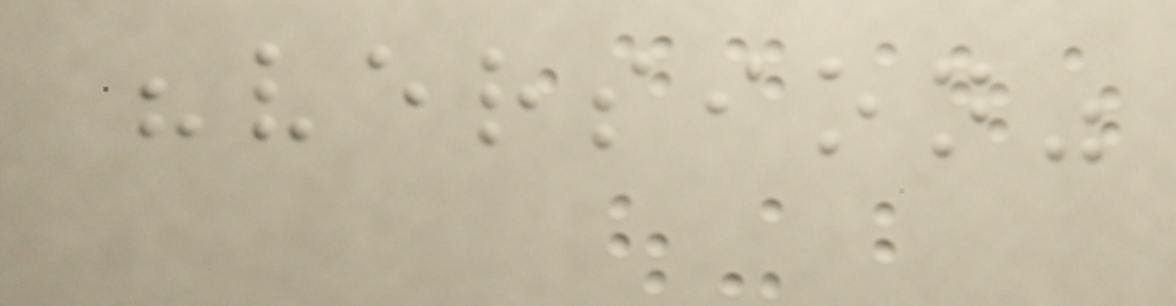"version"
